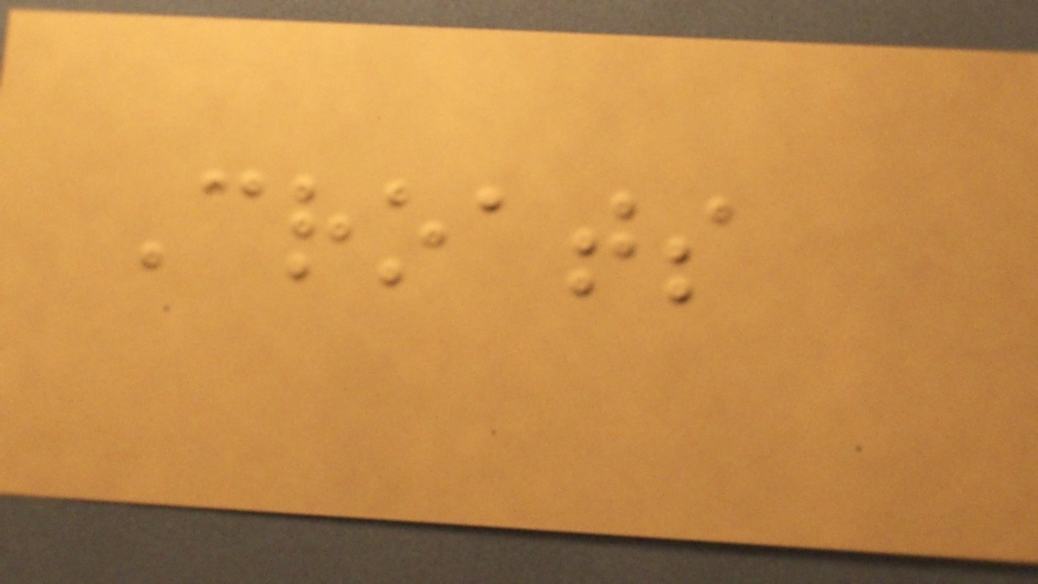Croats
